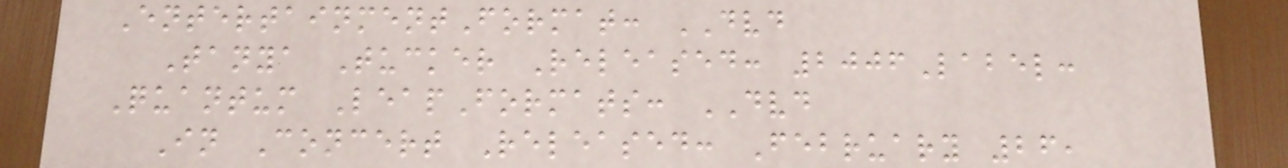EntertainmentFormat: DVD
Tanya Tucker Released: 2006Label:
Quantum LeapFormats: DVD
In Concert Released: February 26,
